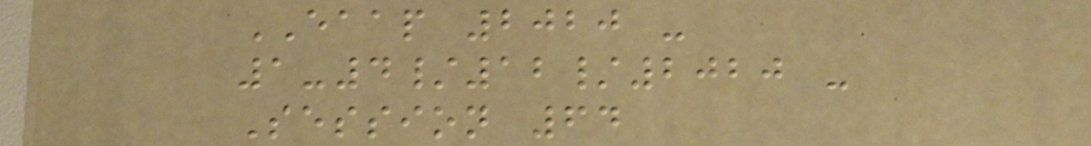EAAP 2020 -
1-4/12/2020 -
Session 64
